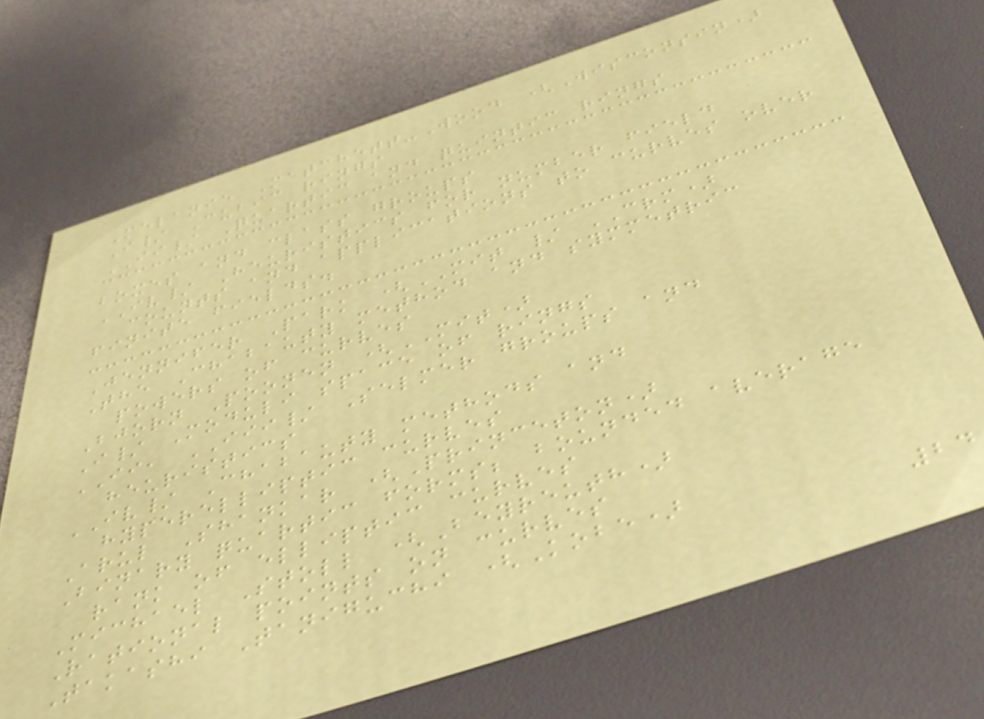Melanie Matchett-Wood (Wisconsin)
I/ Cubic rings
II/ Quartic and quintic rings
boxes and class groups
IV/ Heuristics for number field
counts and applications to curves over
finite fields.
Jennifer Park (MIT / CRM)
The Chabauty method and symmetric
powers of curves
Bjorn Poonen (MIT)
I/ Moduli space of rings
II, III/ Selmer groups and
heuristics
IV/ Chabauty methods and
hyperelliptic curves
Arul Shankar (Princeton)
Binary quartic forms; bounded average
rank of elliptic curves
Michael Stoll (Beyreuth)
Rational points on curves
Takashi Taniguchi (Kobe)
24
